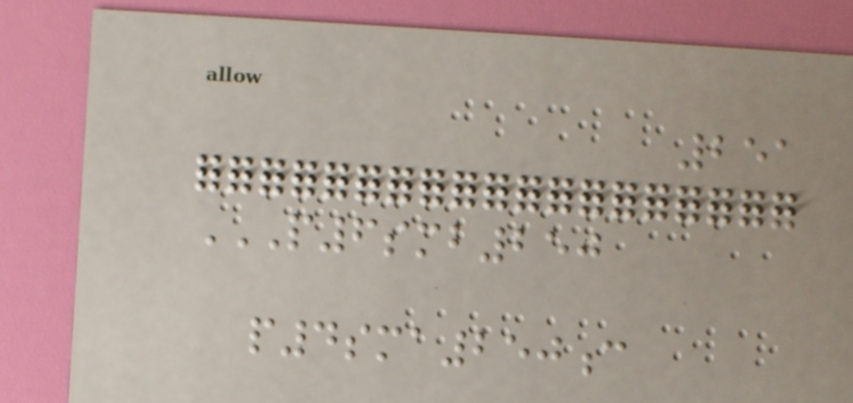251
P6SMB250
P4SMA250C
